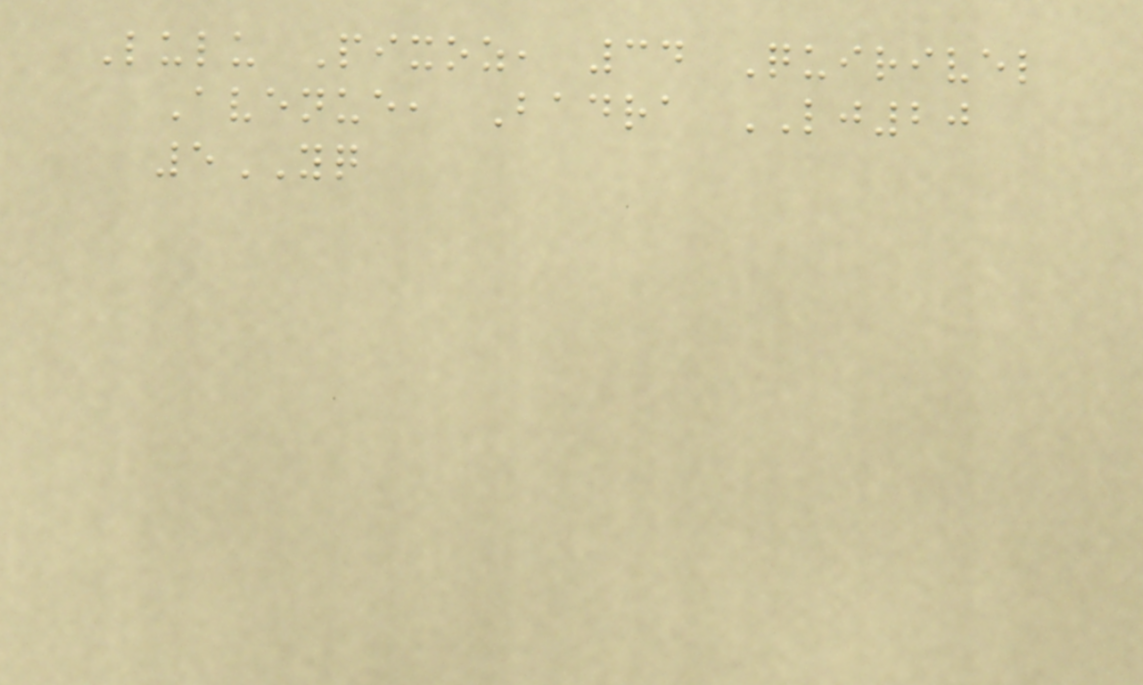Lulu Pixoz, 34 Quirivel
Avenue, Badra LJ20
5YQ
